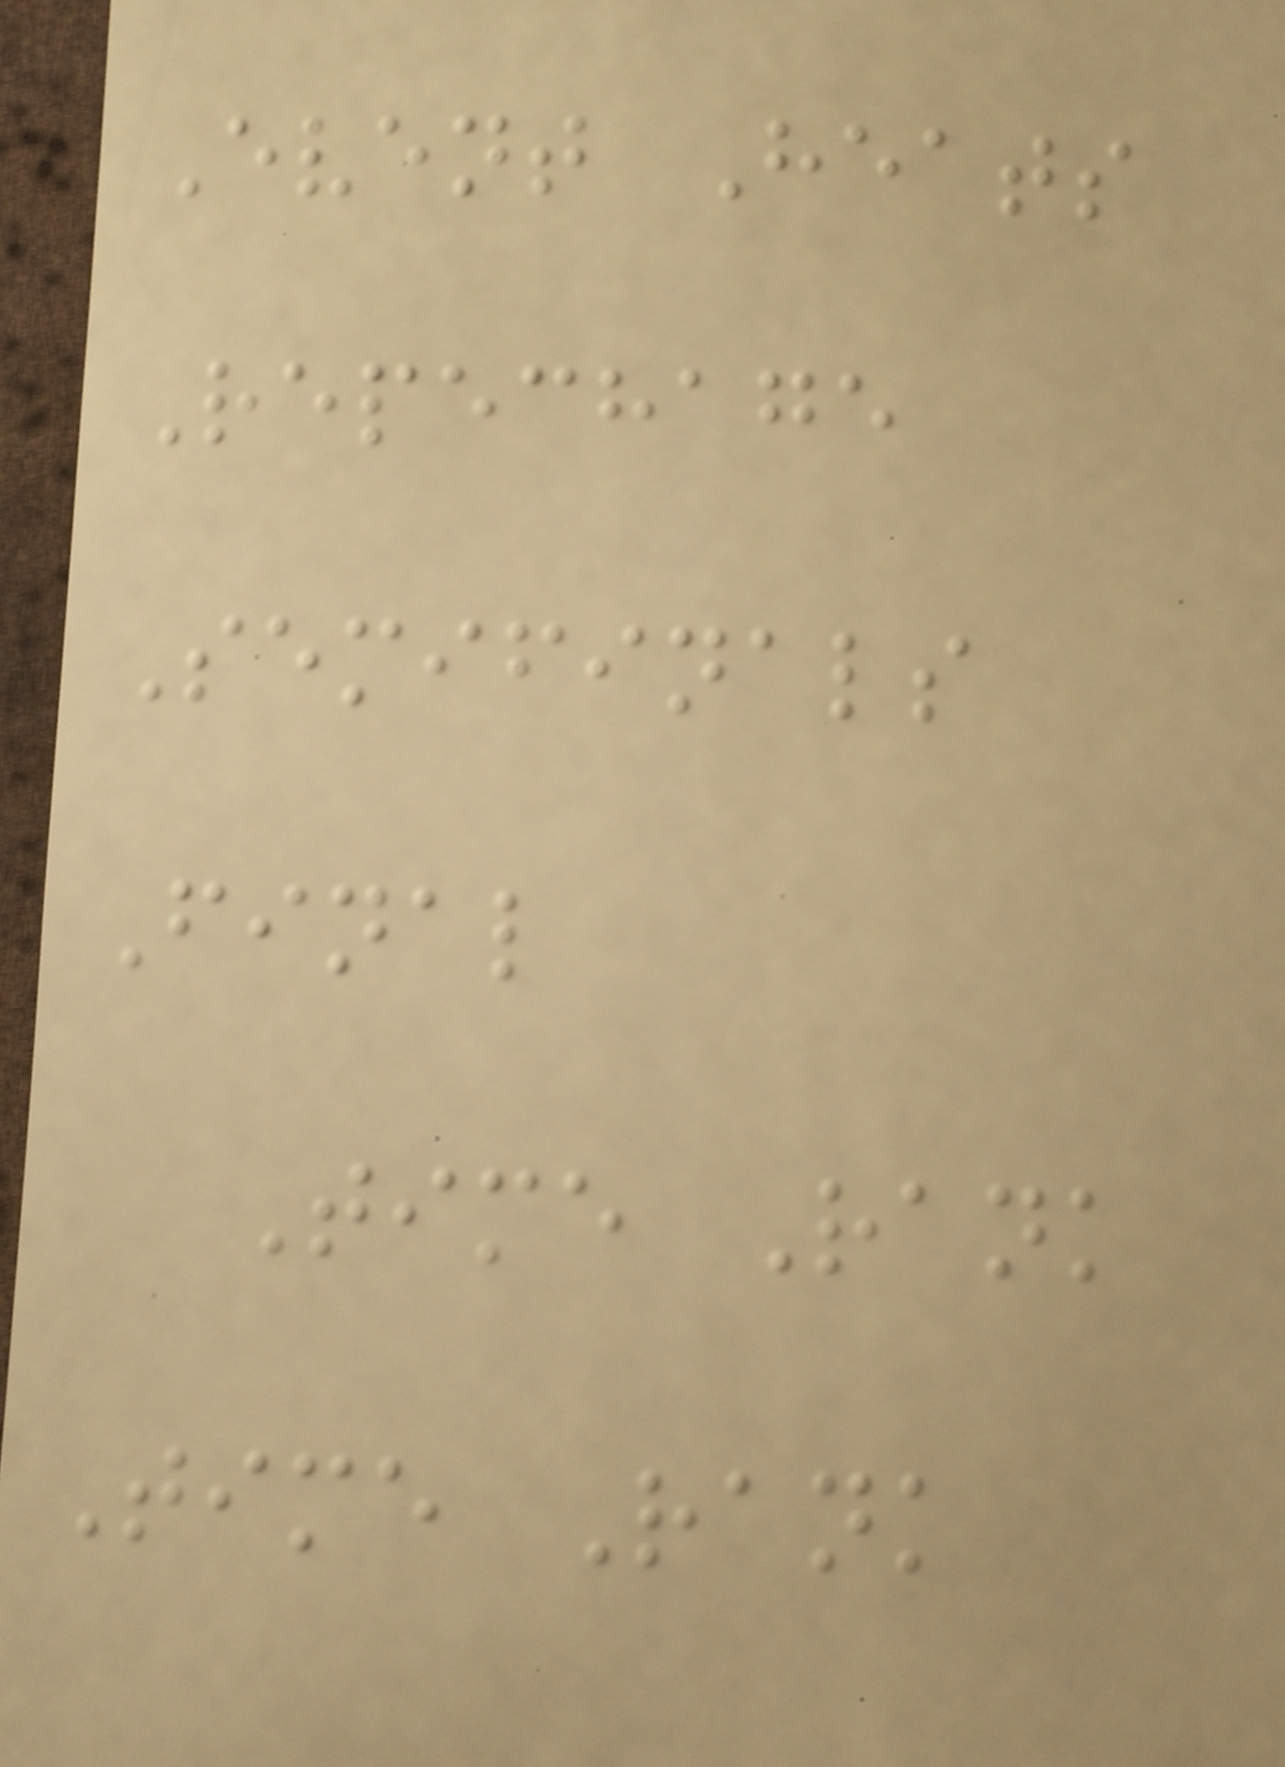Event Heats
Repechage
Semifinals
Final
Time Rank
Time Rank
